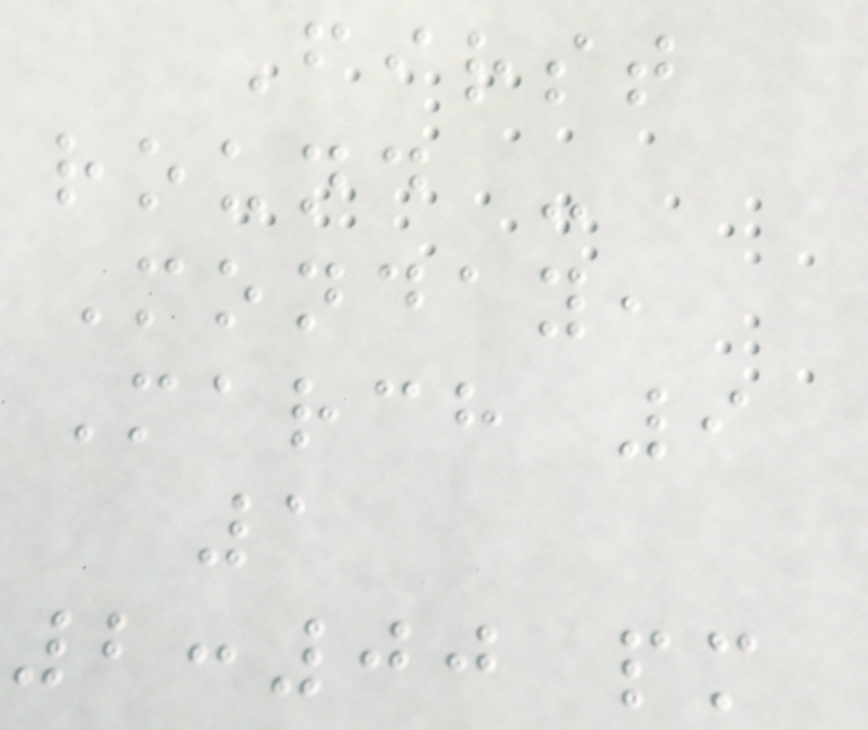First
round -
Monday,
March 9
1
2:00 pm
